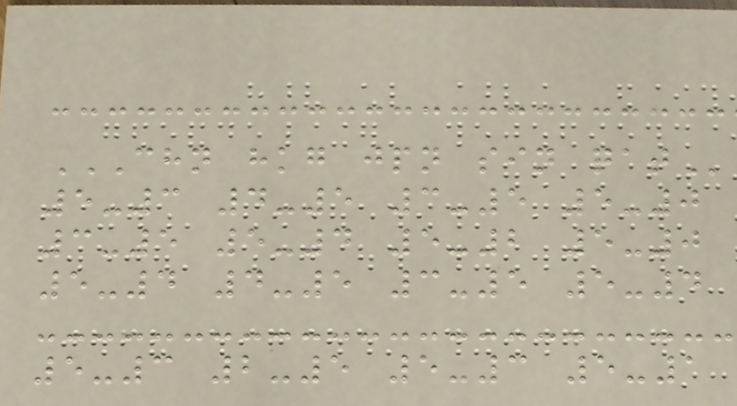CHN HKG JPN SIN QAT
5-3 4-5 3-5 5-0
3-5 5-4 5-2 5-0
5-4 4-5 3-5 5-4
5-3 2-5 5-3 5-1
